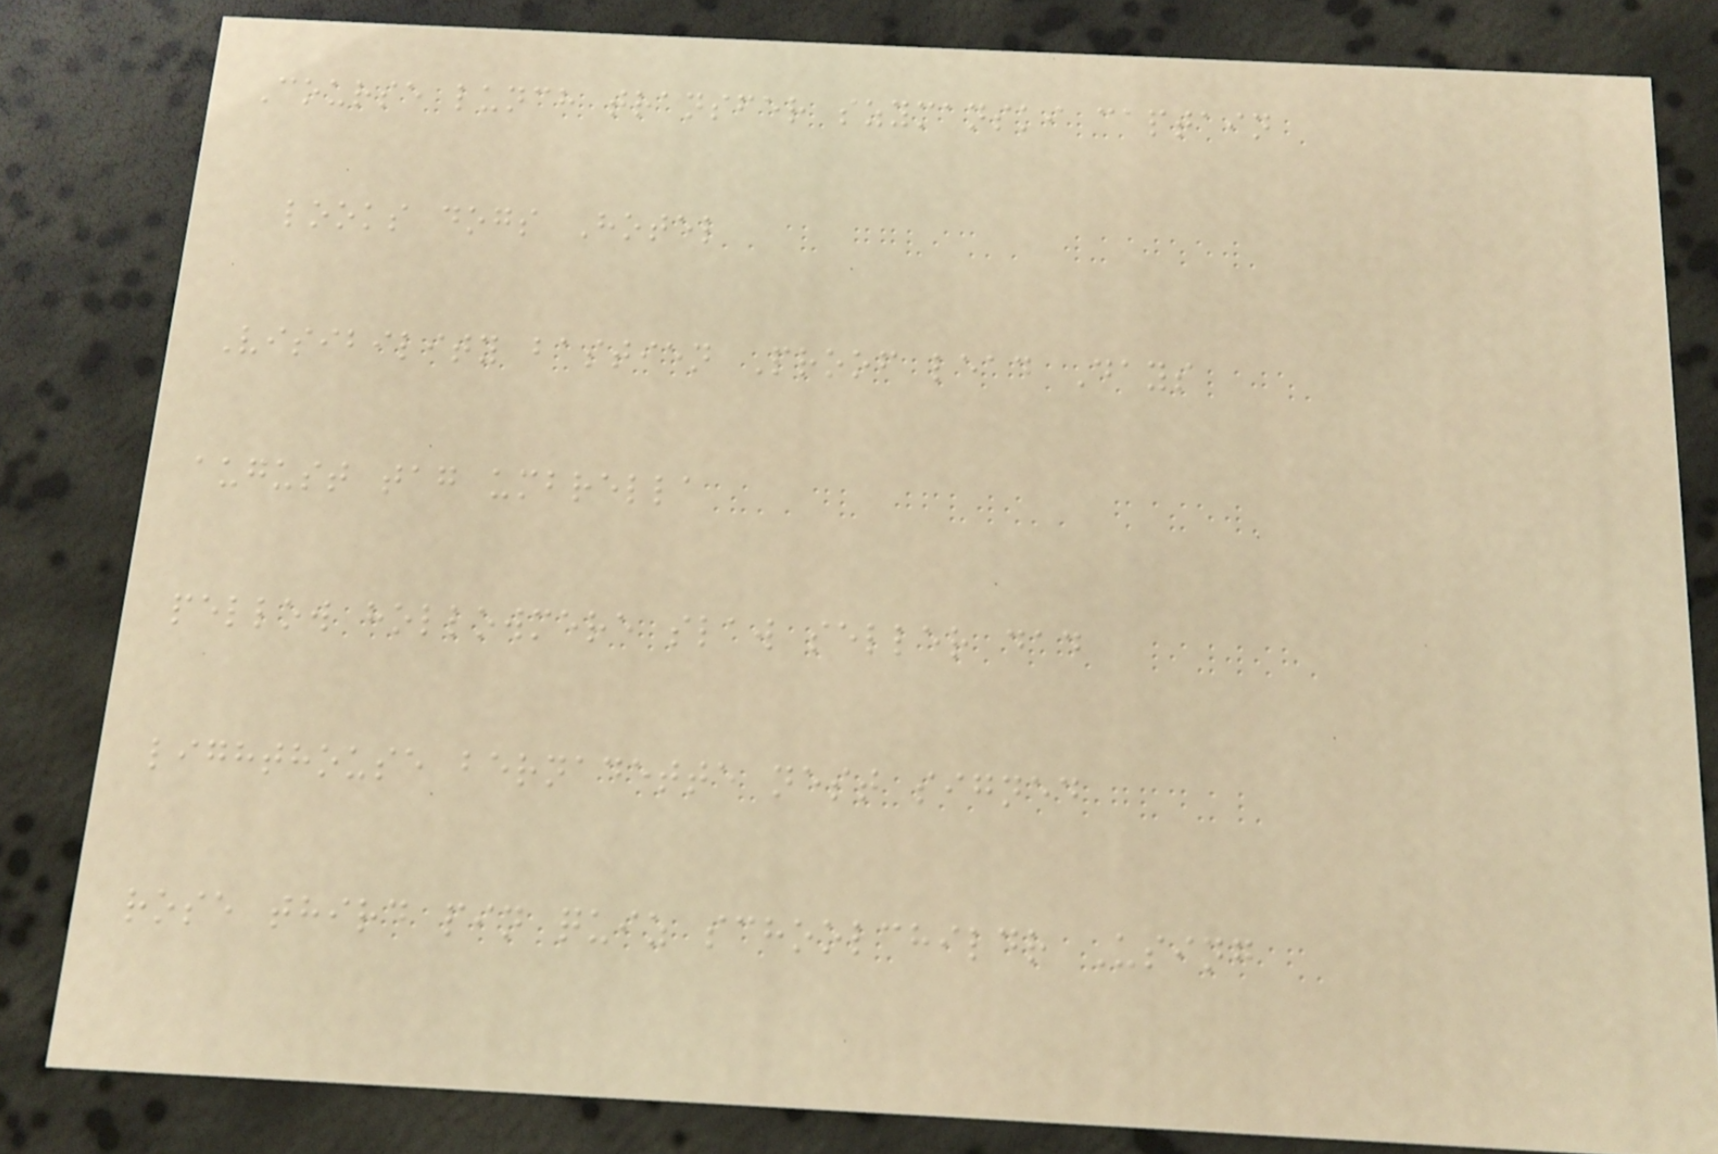Course lunch transfer szymanski captain
looks dogs Hotel
Visibility bastien Proof lead Days
august tag umbrella
pellow hollowmere slaw seller dad
lighthouse bernadette nest signed
rose third pin quiz schoolchildr Using
